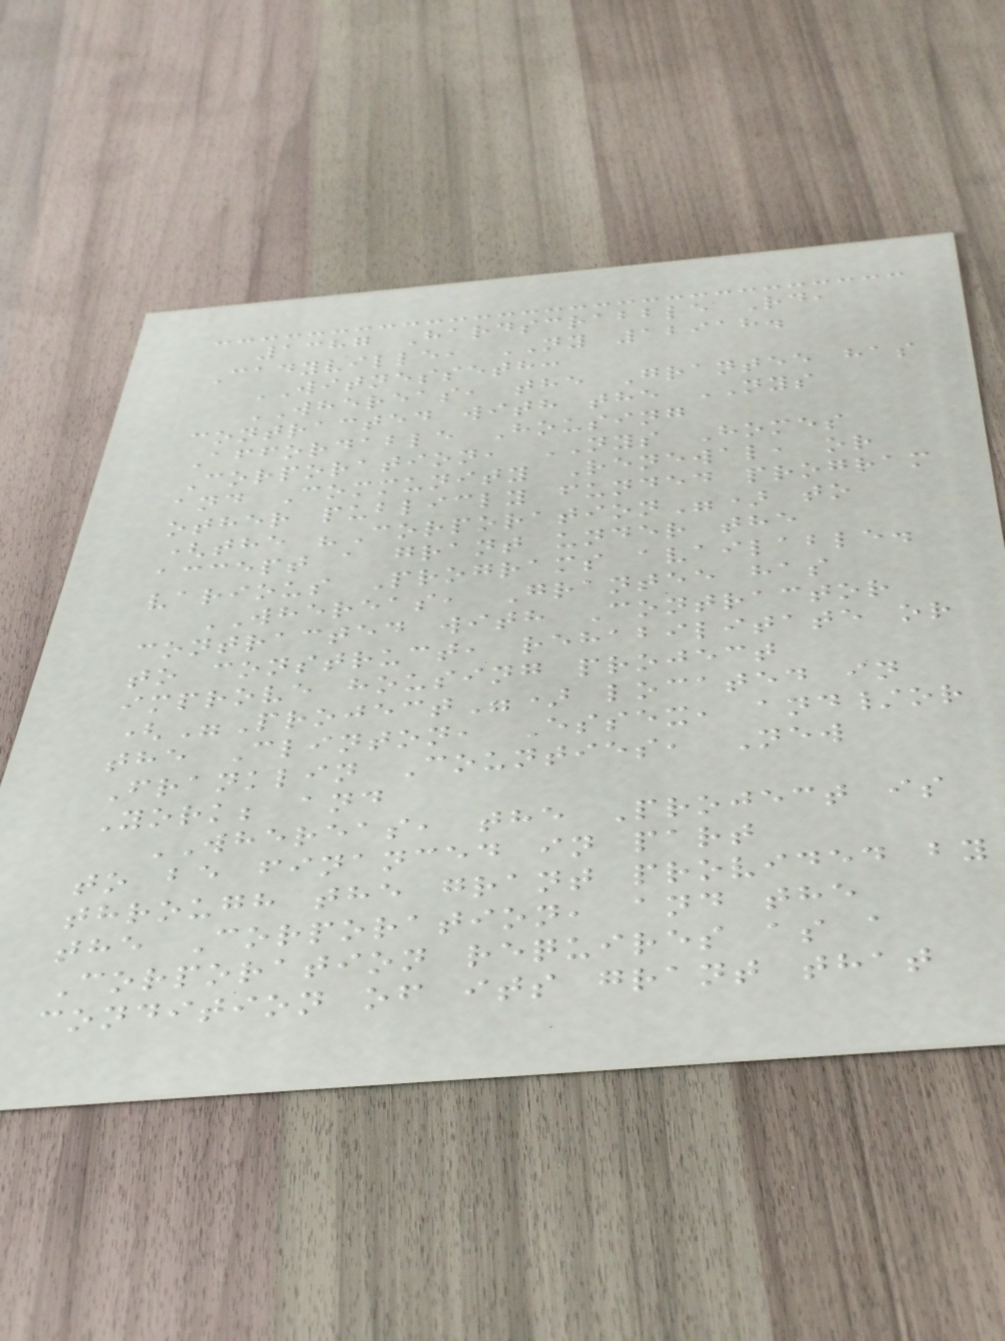1387 Hardscrabble Rd,
Cadyville, NY 12918.
WITNESSETH:
WHEREAS, the Grantee has
contracted with the NYS
Affordable Housing
Corporation, NYS Homes
and Community Renewal, or
other publicly funded program
(the "Corporation") to
accept a grant under the
various Programs available.
WHEREAS, Grantee has
contracted with Contractor
to construct, rehabilitate or
improve housing project
("Project") located in
the Clinton, Essex, and/or
Franklin Counties, New
York; and
WHEREAS, the Project is
to be financed in part
through the grant provided by
the Corporation, and the
Corporation requires as a
condition of its grant that
